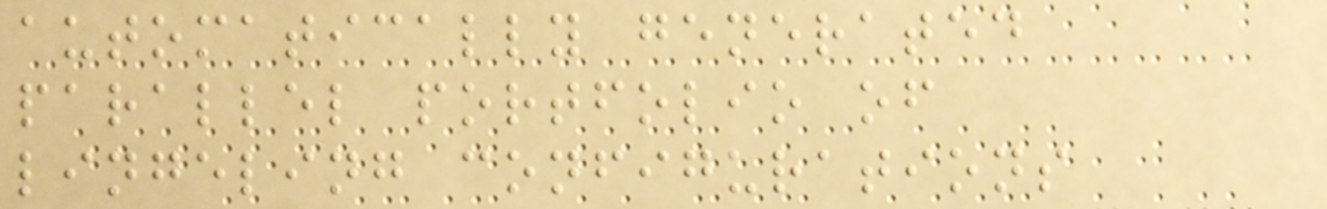automatically generated
parallel portfolio of
lingeling configurations
